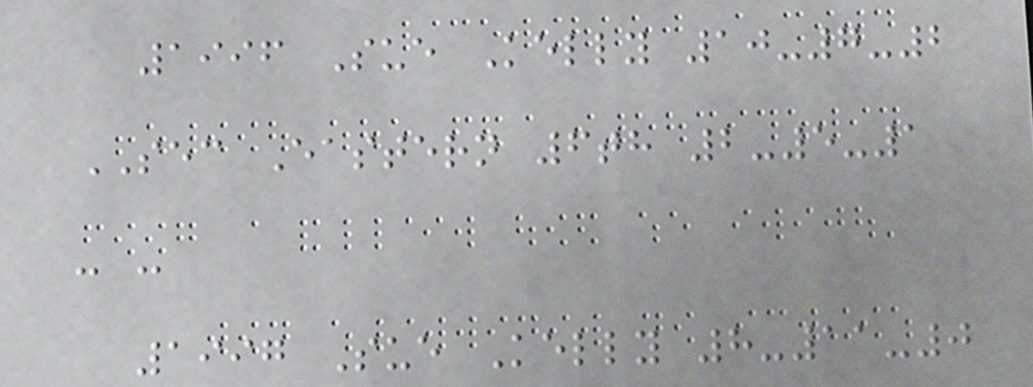1996 Sue Kelly 10-7-2
SEC Eastern 6th 2-5-1
- -
1997 Sue Kelly 8-11-0
